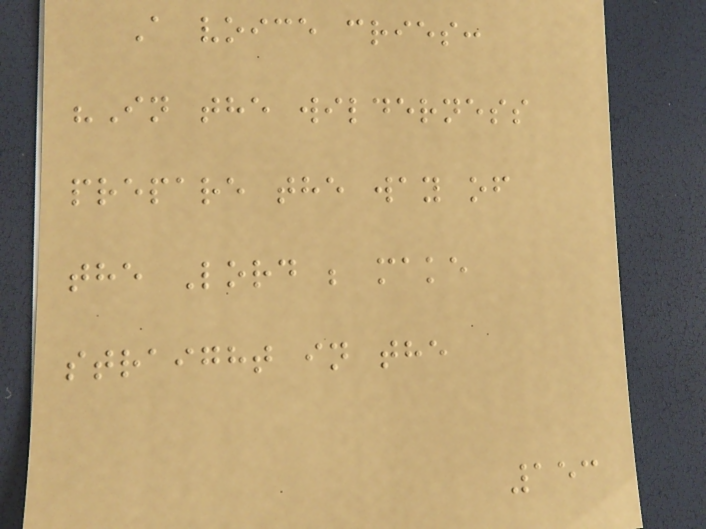A voice cries:
"In the wilderness
prepare the way of
the Lord ; make
straight in the
153
